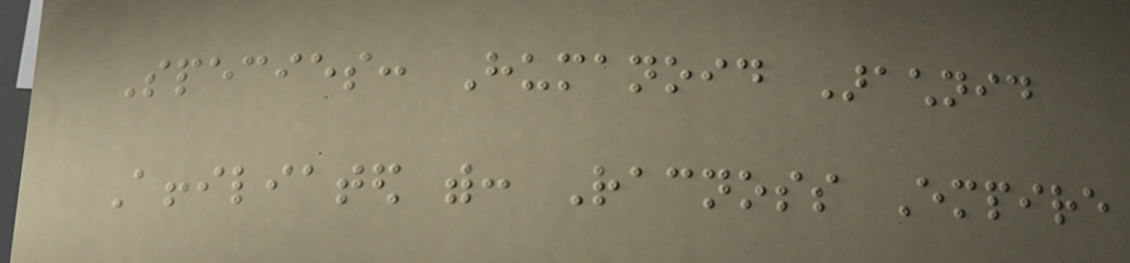Species: Humanoid Arachnid
Affiliated with: Racnoss Empire
